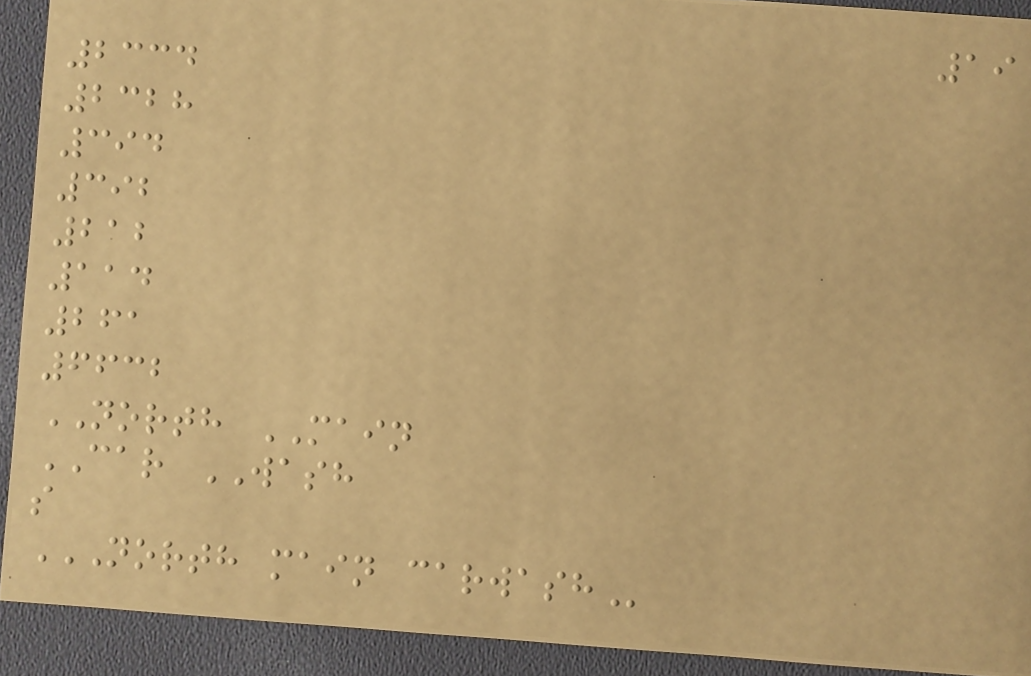19
2334
2328
394
392
212
114
261
6632
NORTH MAIN
CAR WASH
s
NORTH MAIN CARWASH
